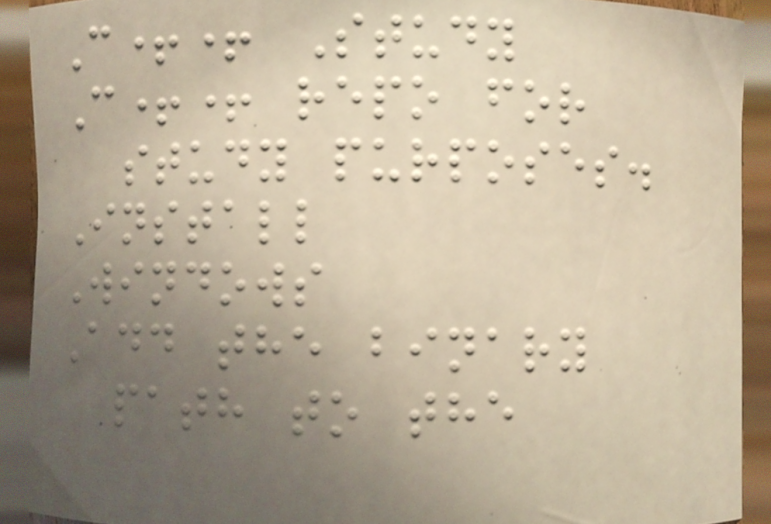C++ Study
C++ repo for
study purposes.
Install
Windows
Add the binary
path to the
